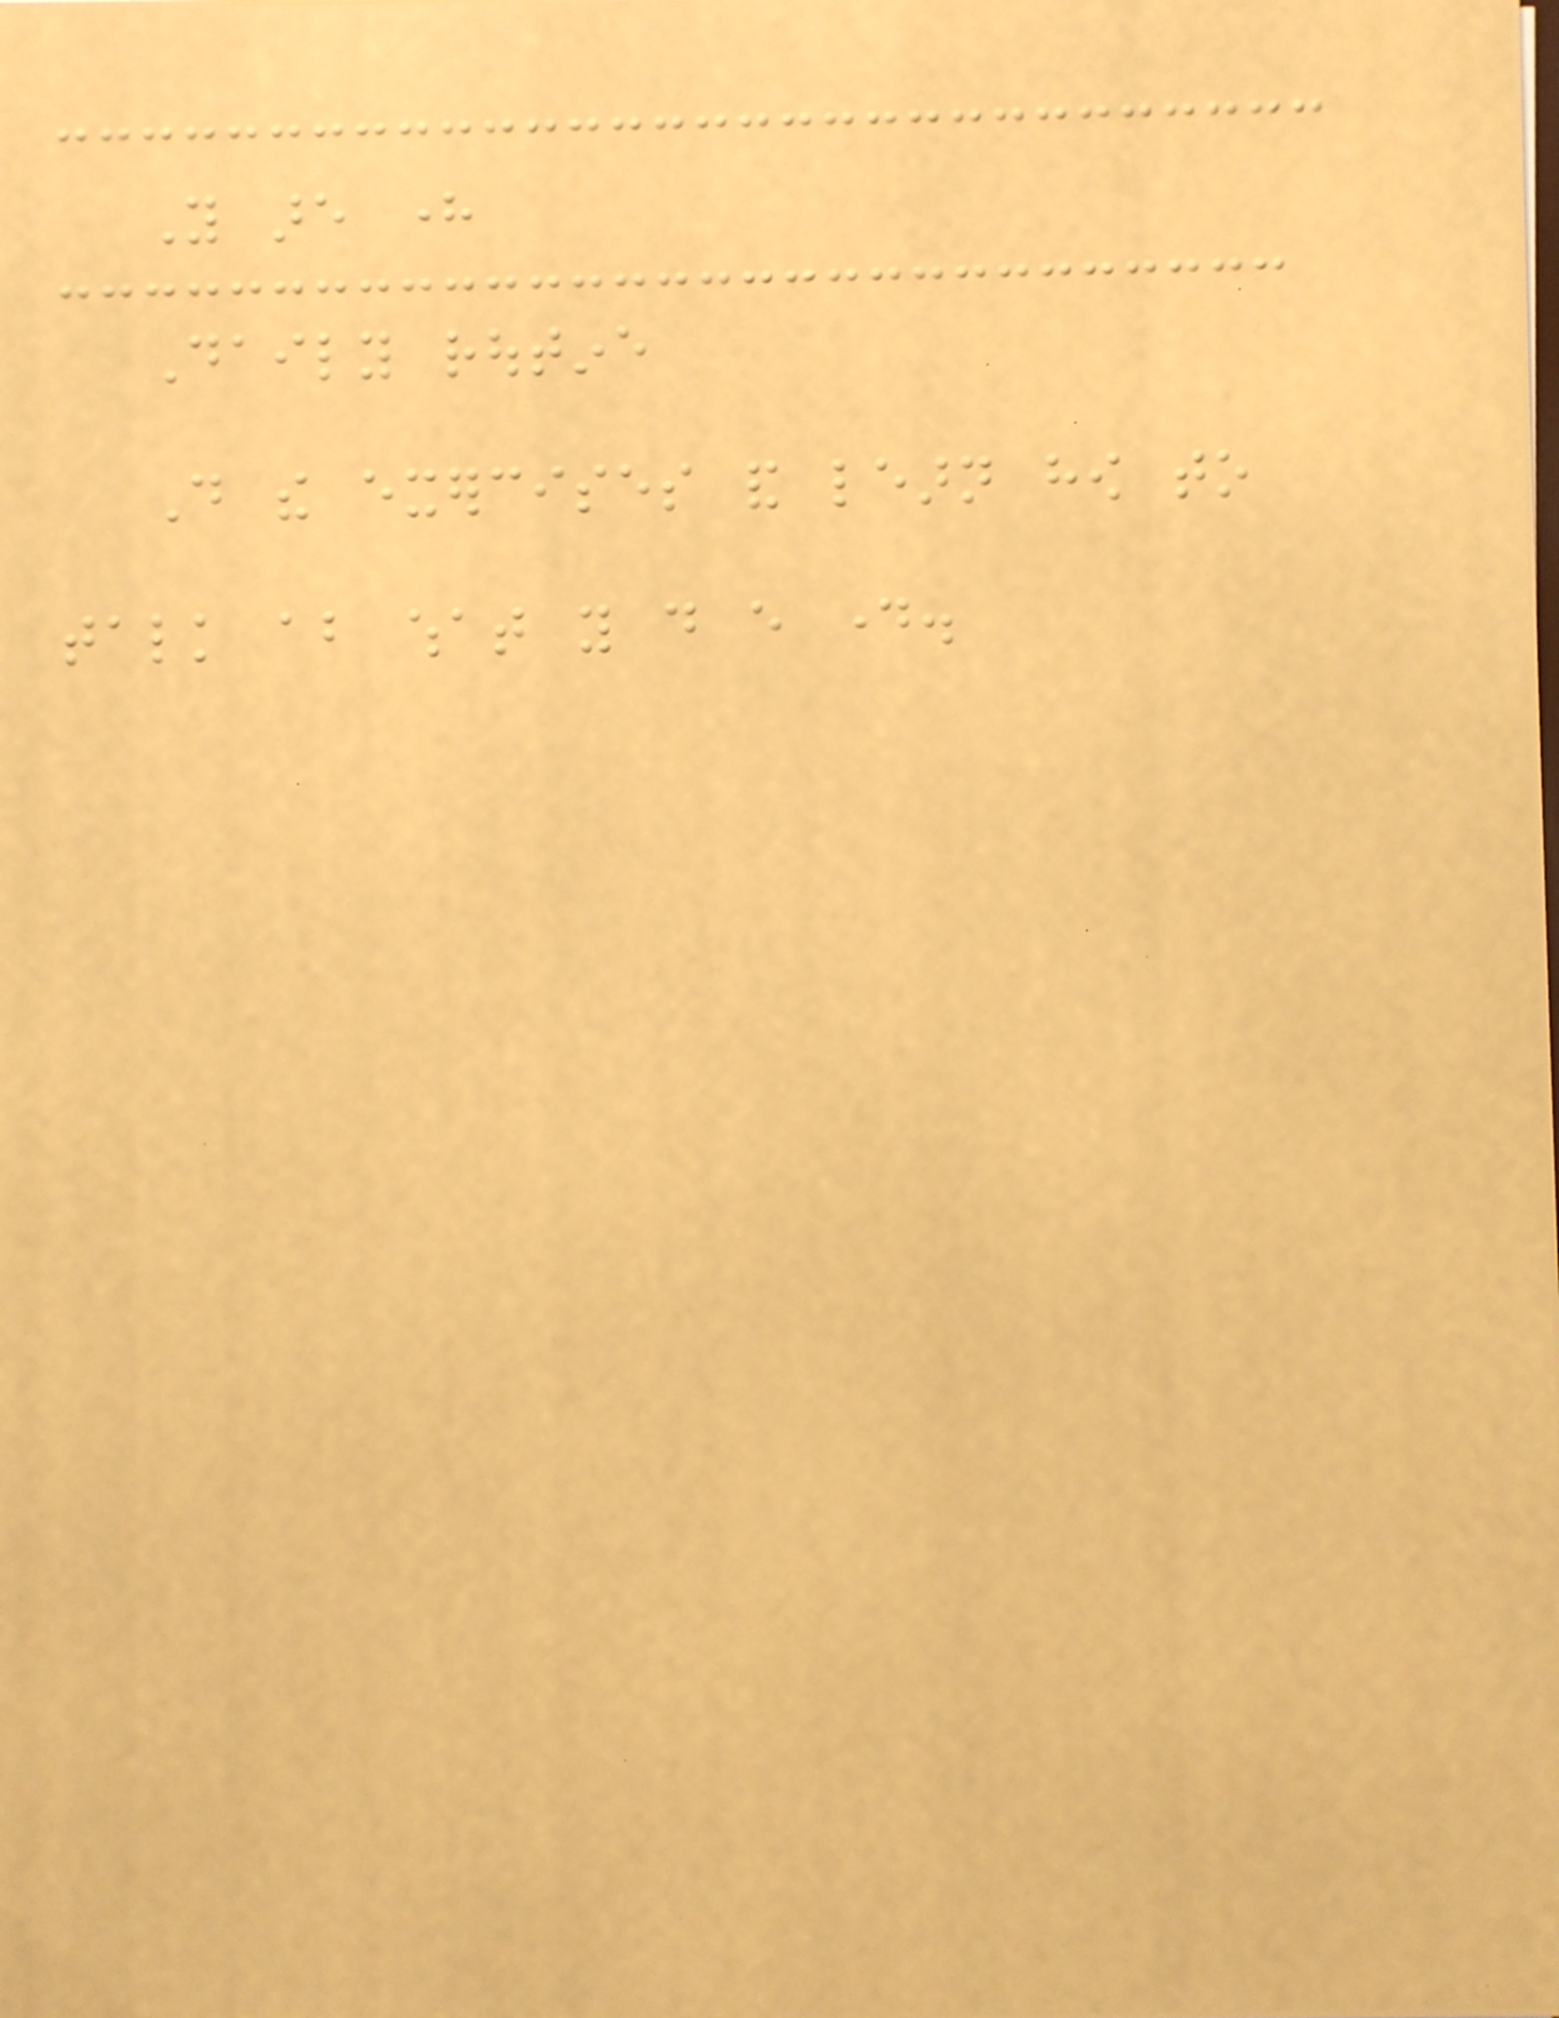You are here
Daily routine
Do the exercises and learn how to
talk about what you do every day.
